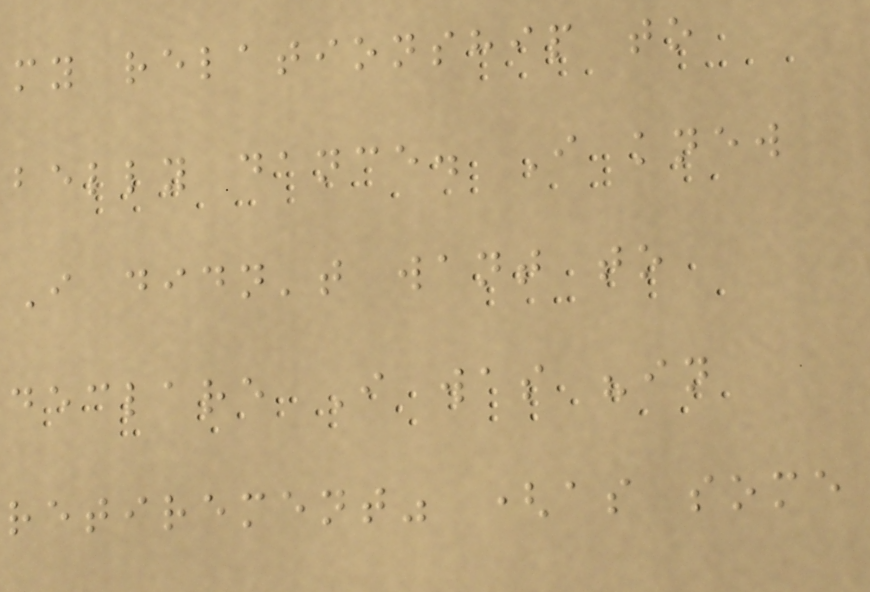my relationship to
belly dance. I knew
I didn't want to
declare I was "in
retirement" (as some
